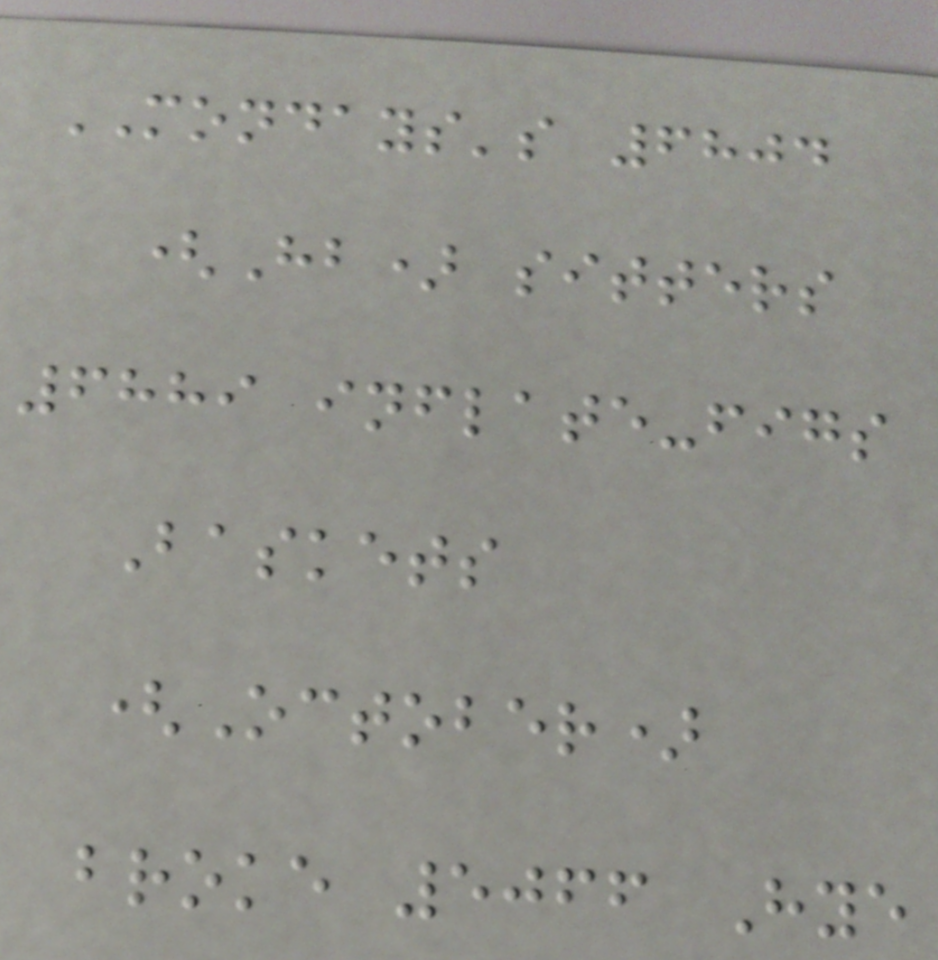MONDAYS's 6804
(Hb) sitters
6889 inflate-figs
Baskets
(October)
broke 5066 Hye
